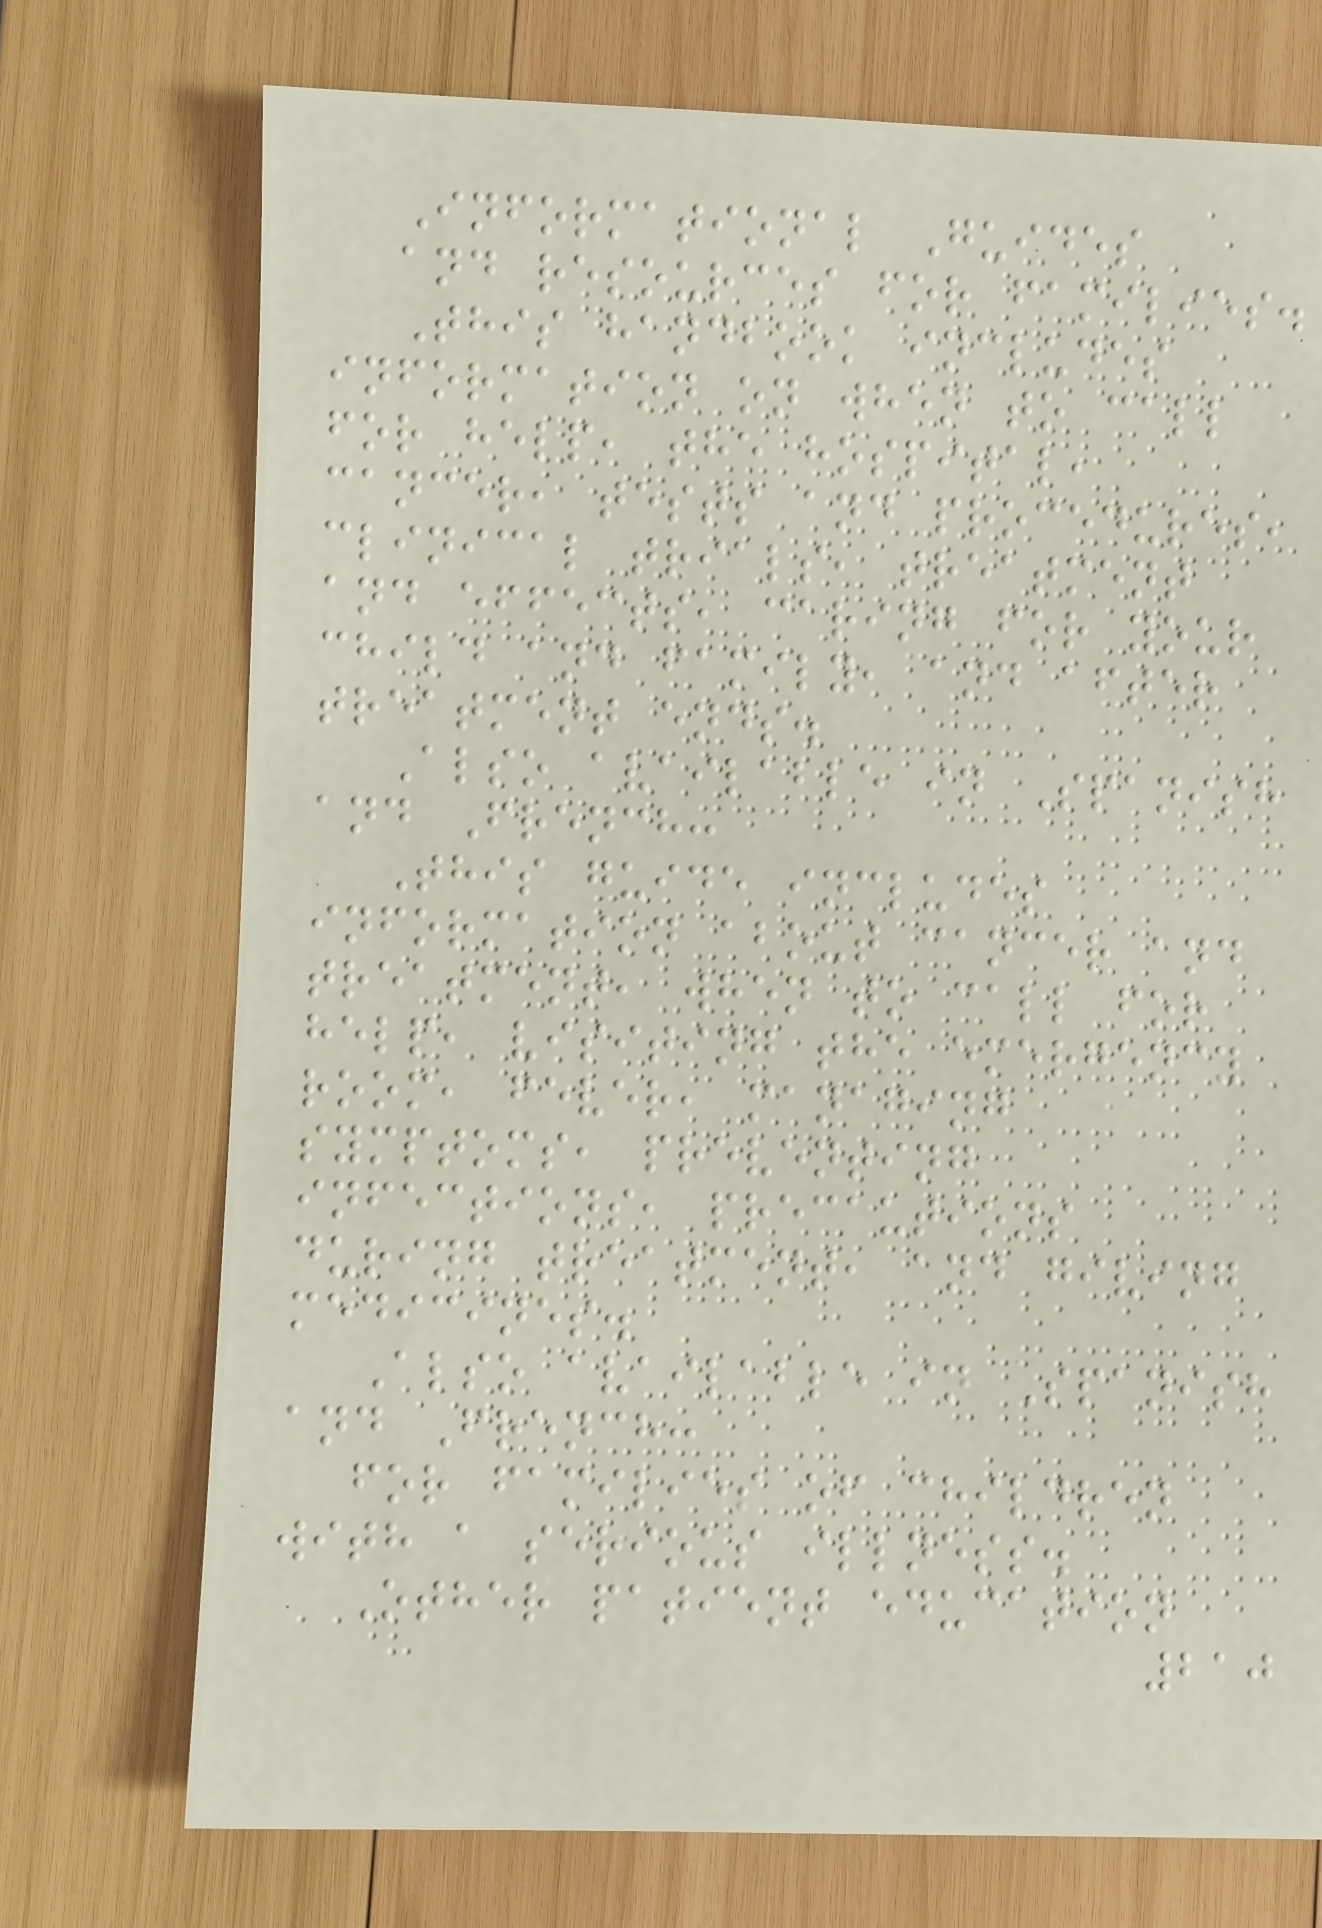Informational Guides
and resources for families.
This handbook includes
information on when to call
for help, the hospital,
cancer, tests and procedures,
clinical trials, treatment
and effects, caring for your
child and family, and after
treatment ends.
Also available in Spanish
and French:
This guide includes
information about cancer and
treatment, when to call for
help, visiting the emergency
room, fever, managing
symptoms, preventing
infections, precautions
during treatment, and giving
medicines.
Also available in Spanish
and French:
for families of children
with a serious illness.
Other patient education
210
